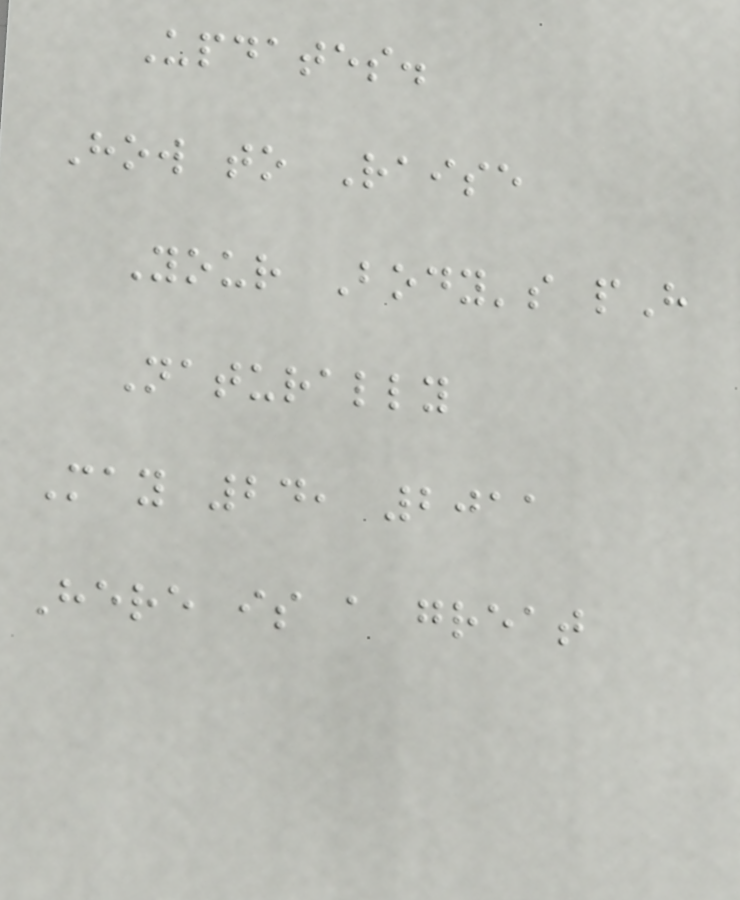Updates.
How to Raise
Your Body's pH
Naturally
May 24, 2011
Here is a great
